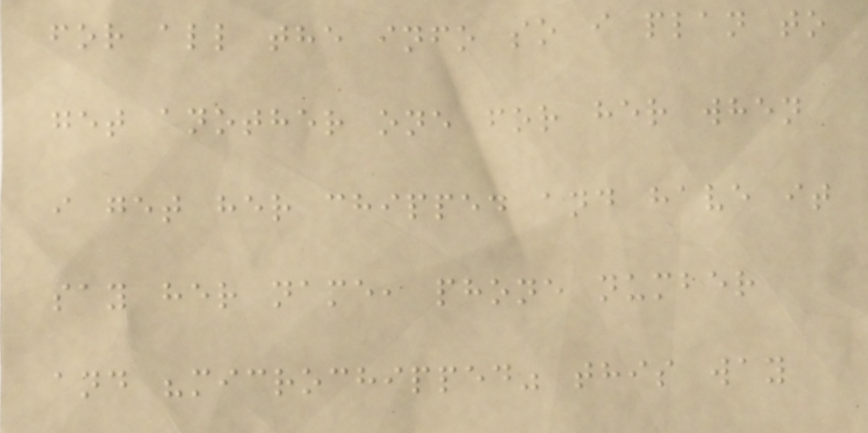for all the info so i plan to
get another one for her when
i get her chipped and have it
say her name, phone number
and "microchipped" this way
